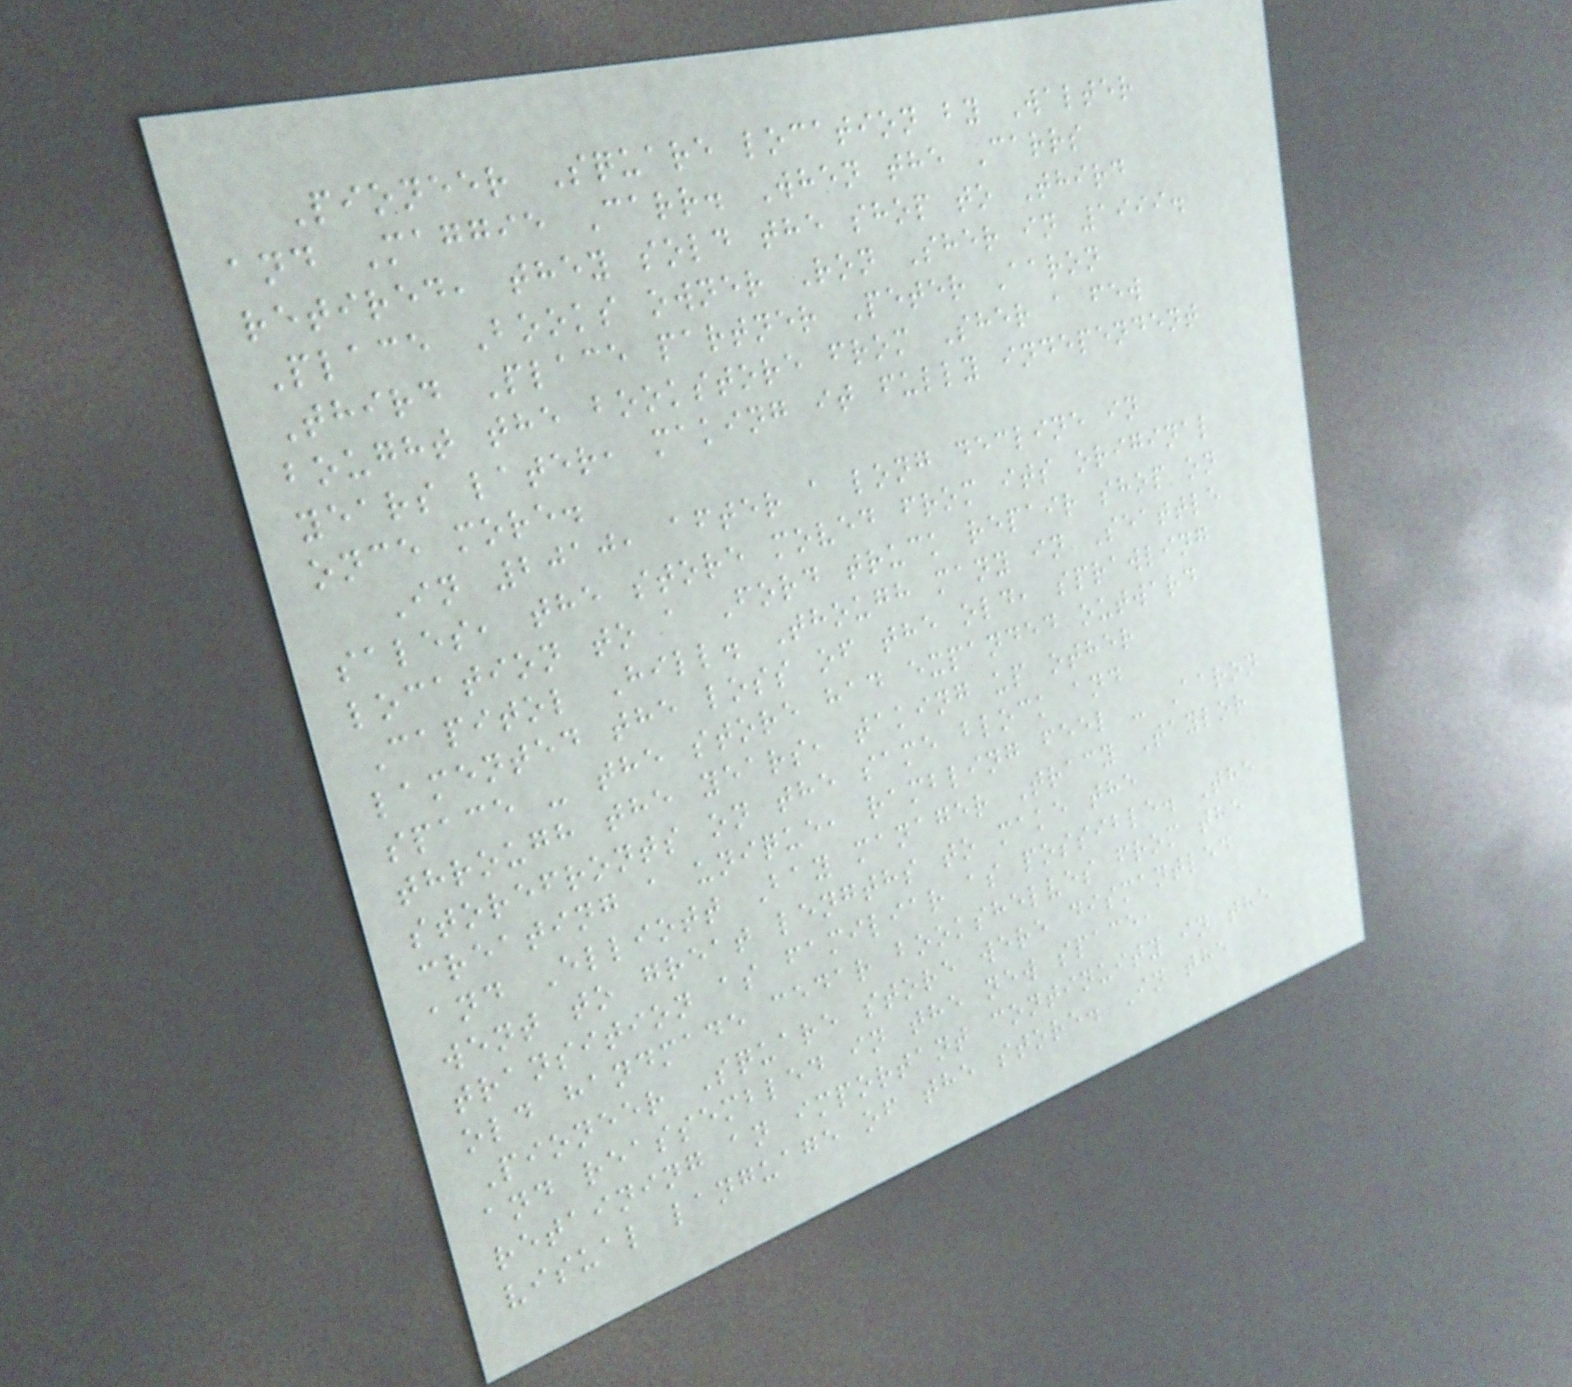Pioneer Square location by Walter
and Maggie Carr. When the Carrs
retired, they sold the shop to Third
Place Books owner Ron Sher in 1999.
Third Place partner Peter Aaron
bought the bookstore from Sher a few
years later, making it fully independent
once more.
In 2010, after a long decline in
sales, the store moved from its original
location to a Ford truck repair shop on
Capitol Hill. Though many in Seattle
lamented the loss of the old, sprawling
space - the store had expanded outward
through the years, taking up other
storefronts on the same block and
creating a unique, rambling feel - Aaron
and Elliott Bay manager Tracy Taylor
went to great lengths to make the
transition as familiar as possible. The
old handmade cedar bookshelves from the
Pioneer Square store were dismantled
and reassembled in the new space,
retaining an important continuity in the
visual language of the store. In the
